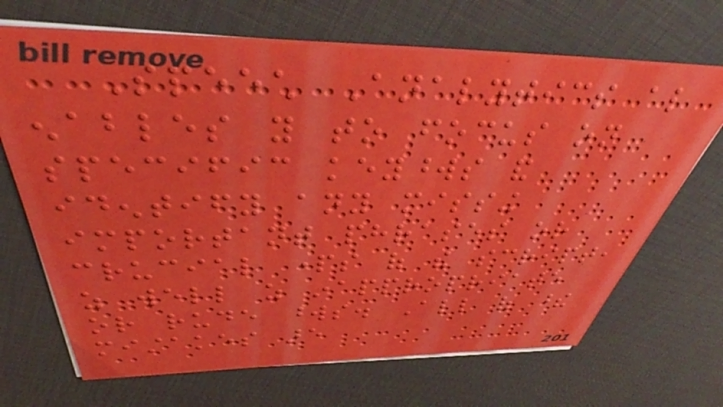Speech Analytics also
enables you to focus on
specific keywords and
identify any missing
important phrases or
crucial parts of the script,
as well as inappropriate
or rude words. All of these
mistakes are
